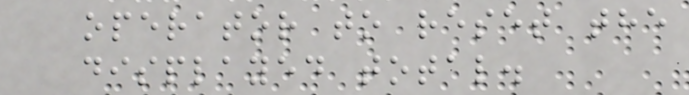operator to reset the
displayed total.
